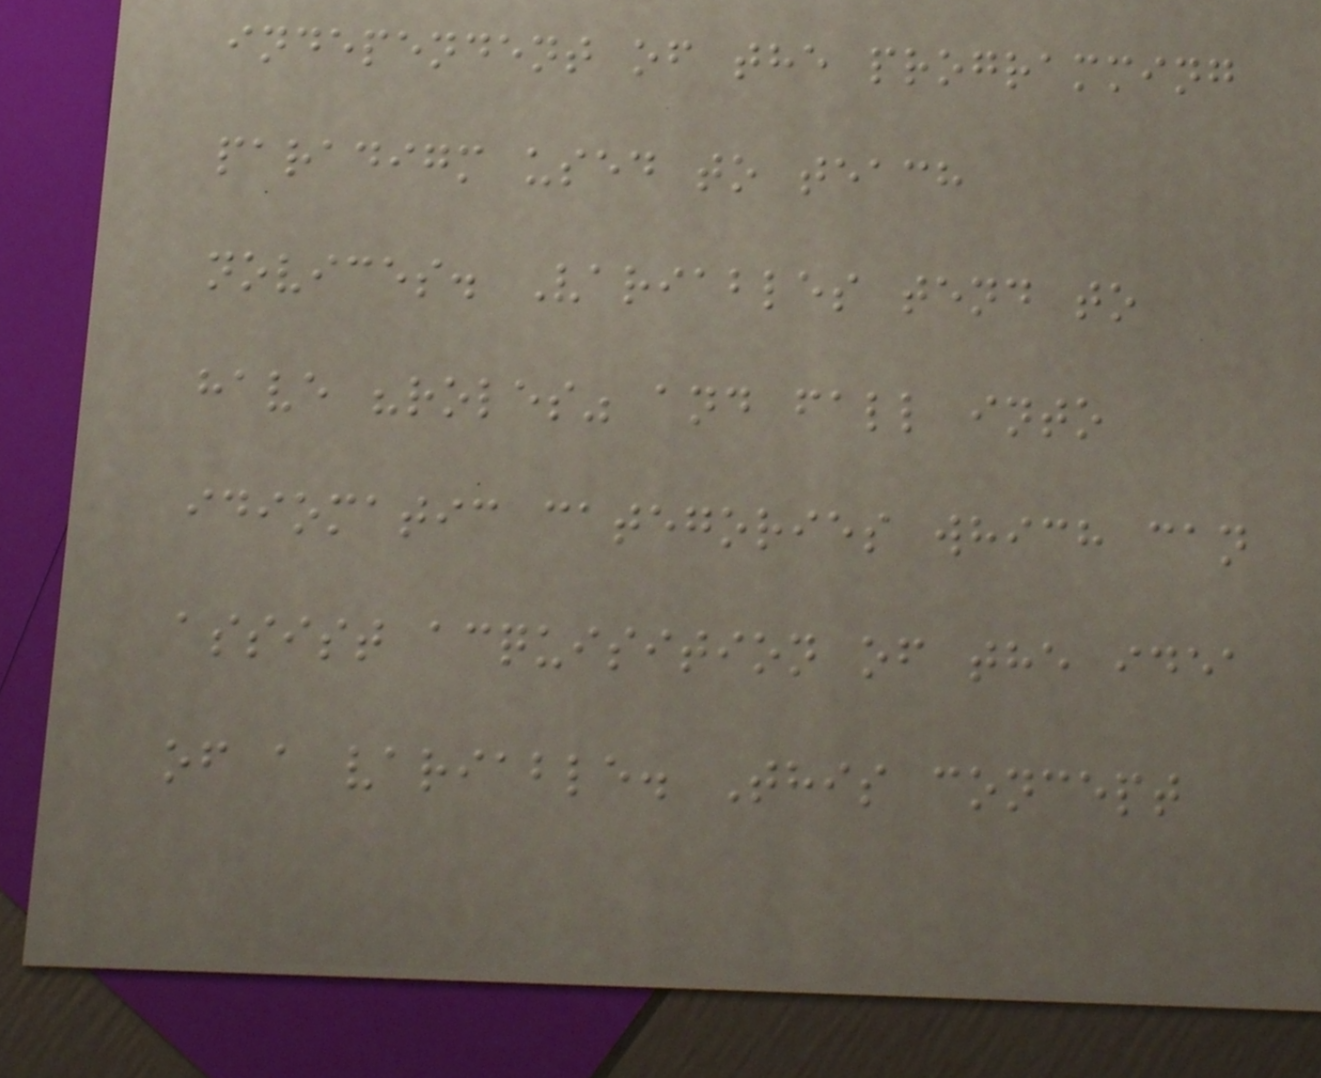independent of the programming
paradigm used to teach
novices. Variables tend to
have "roles" and fall into
idiomatic categories which can
assist acquisition of the idea
of a variable. This concept
